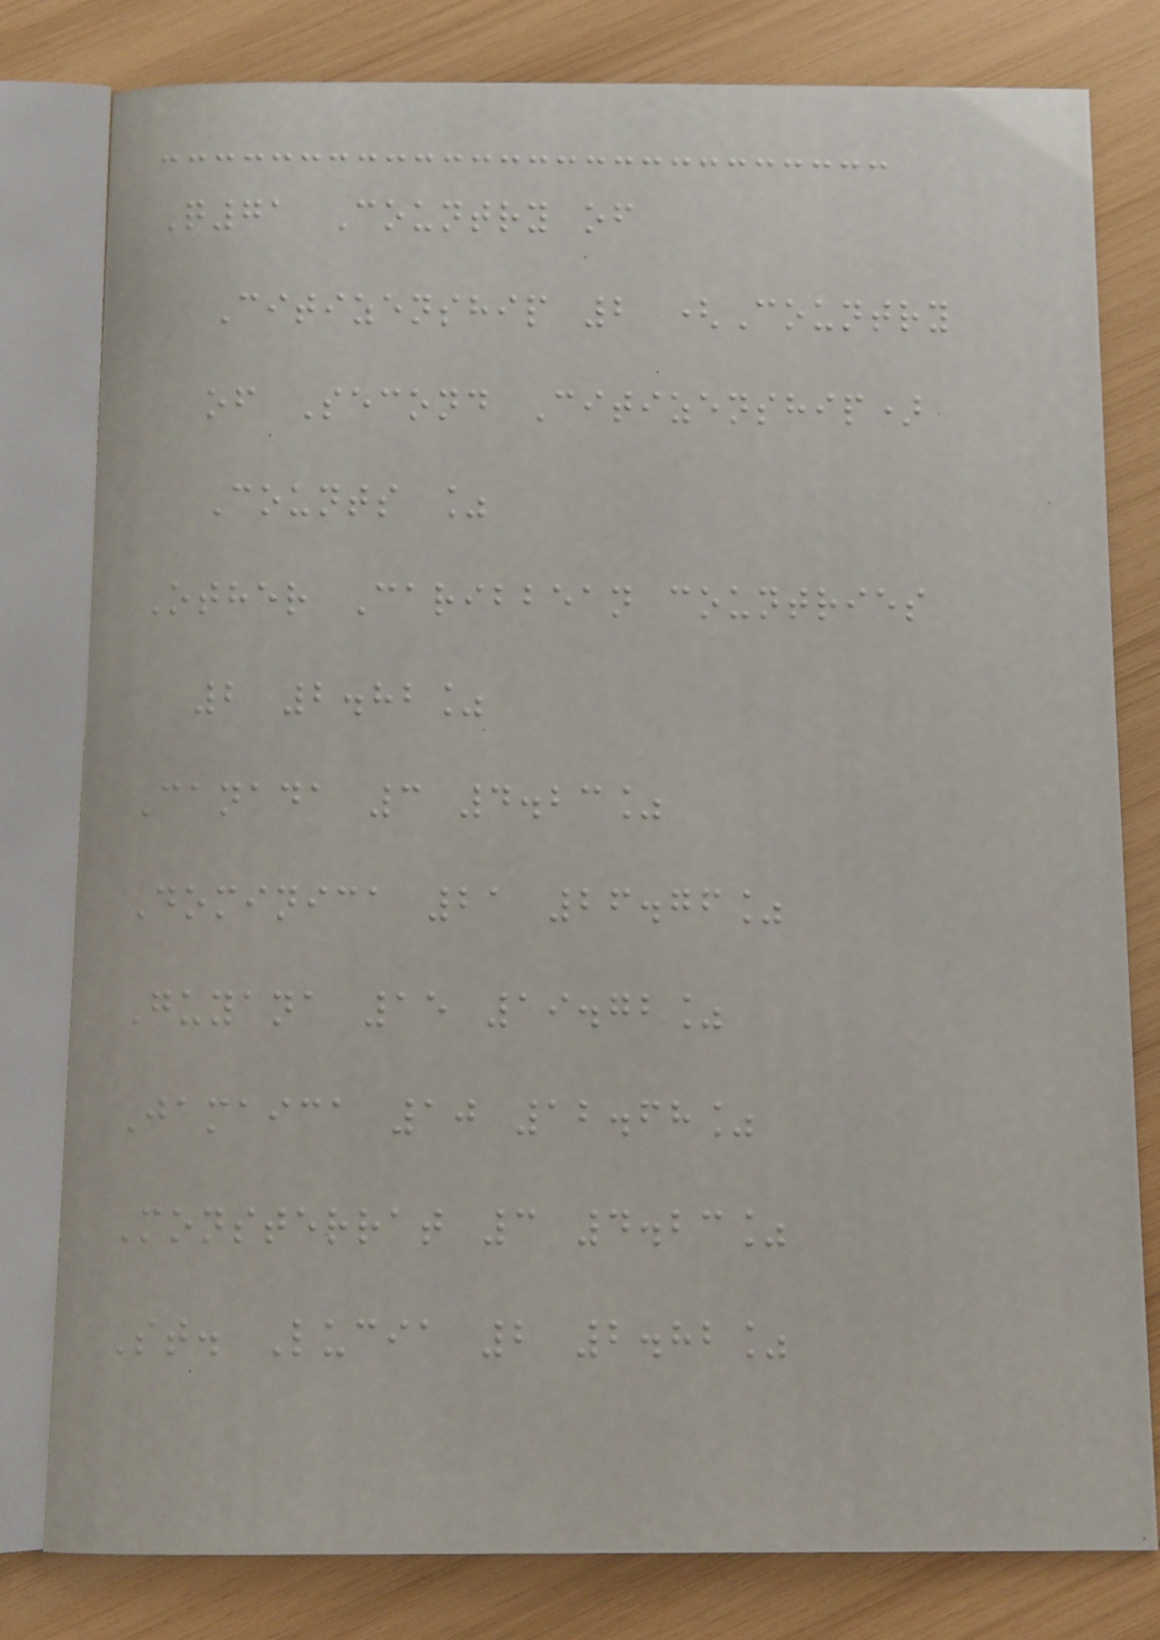Q71 Country of
Citizenship 2 (Country
of Second Citizenship)
Counts %
Other Caribbean countries
2 2.82%
Canada 3 4.23%
Dominica 21 26.76%
Guyana 15 19.72%
Jamaica 10 12.68%
Monsterrat 3 4.23%
St. Lucia 2 2.82%
